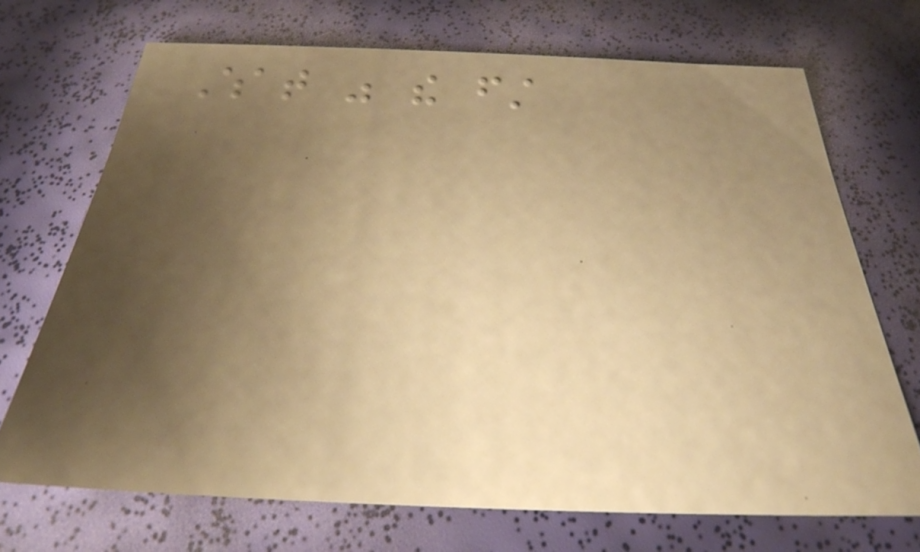What was the first
